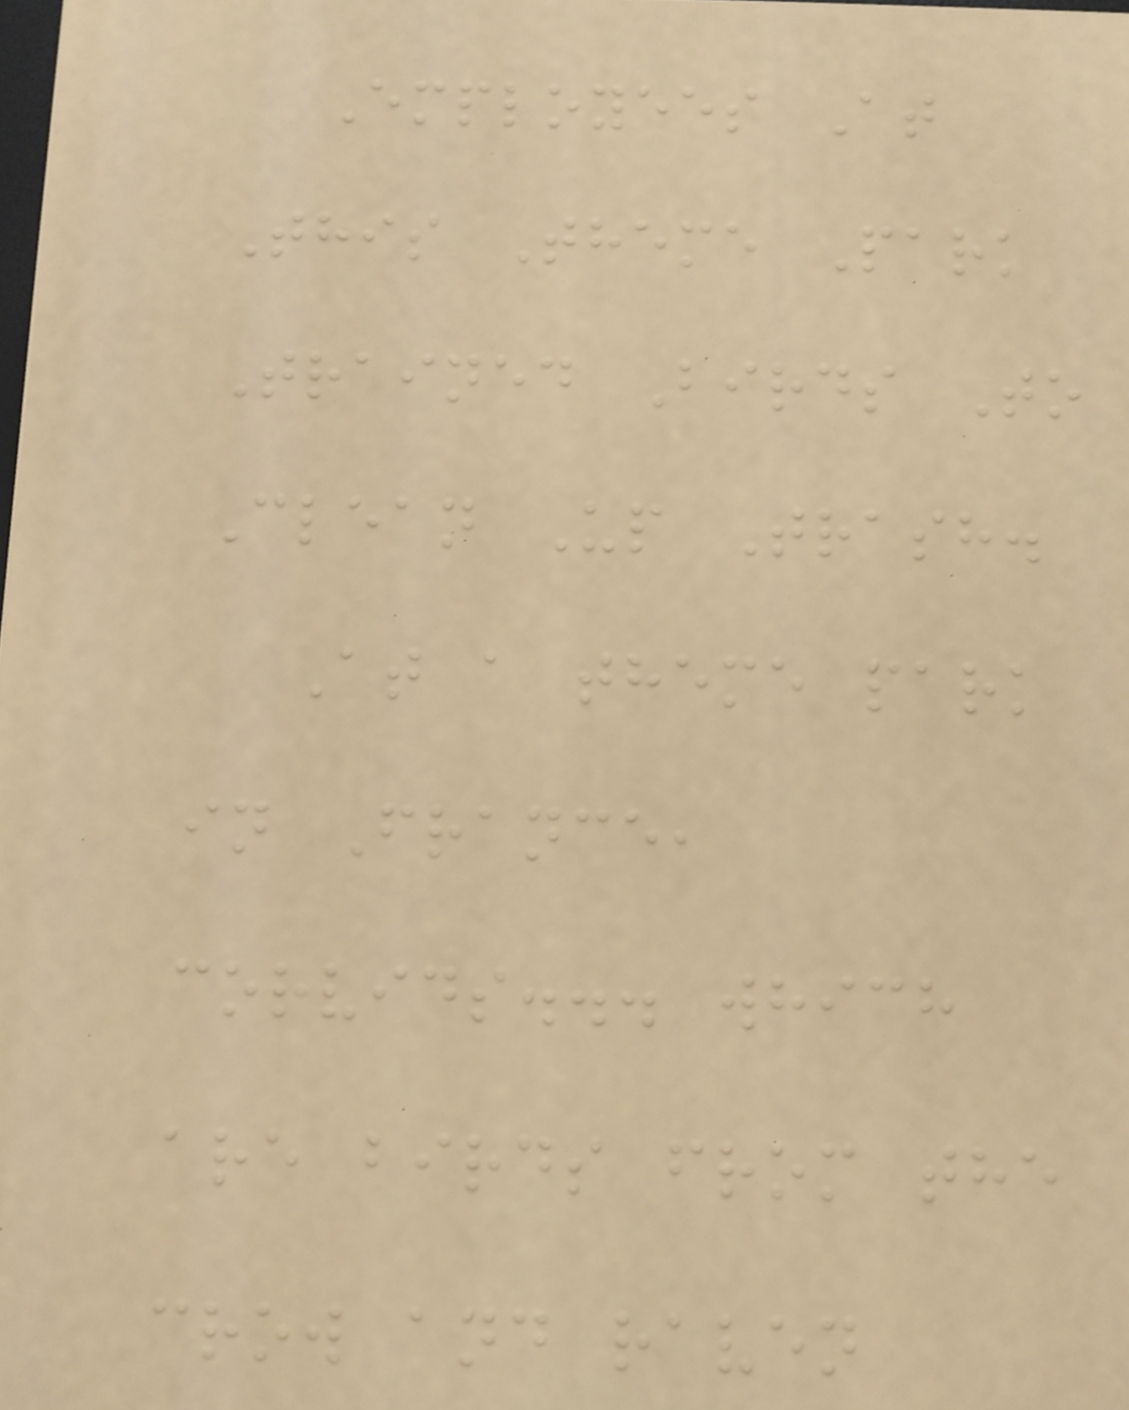Employees At
This Theme Park
Trained Birds To
Clean Up Trash.
At a theme park
in France,
corvids... which
are birds from the
crow and raven
